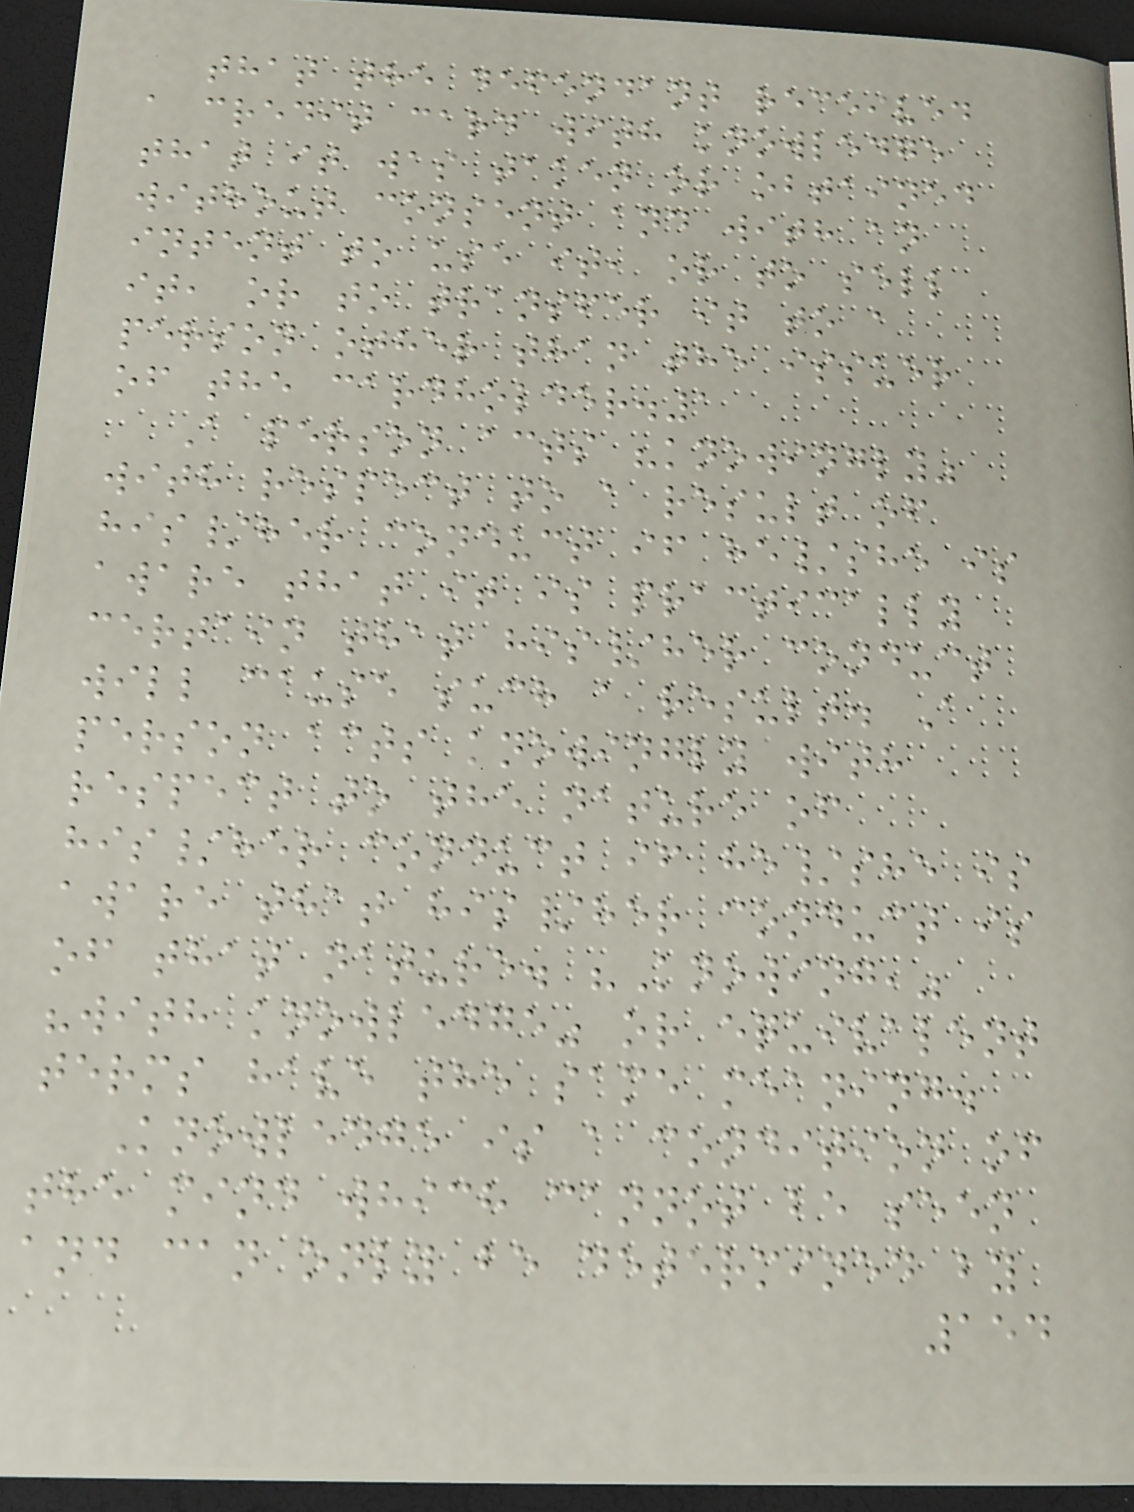that the defendant received
a credit card with knowledge
that it was taken or obtained
without consent and with an
intent to use it, or to sell
it, or to transfer it to a
person other than the issuer
of the cardholder.1
A person acts "knowingly"
with respect to a result of
his/her conduct if he/she is
aware that it is practically
certain that his/her conduct
will cause such a result. A
person acts knowingly with
respect to the nature of
his/her conduct if he/she is
aware that his/her conduct is
of that nature. "Knowing,"
"with knowledge" or equivalent
terms have the same meaning.
Knowledge is a condition of
the mind which cannot be seen
and can only be determined by
154
